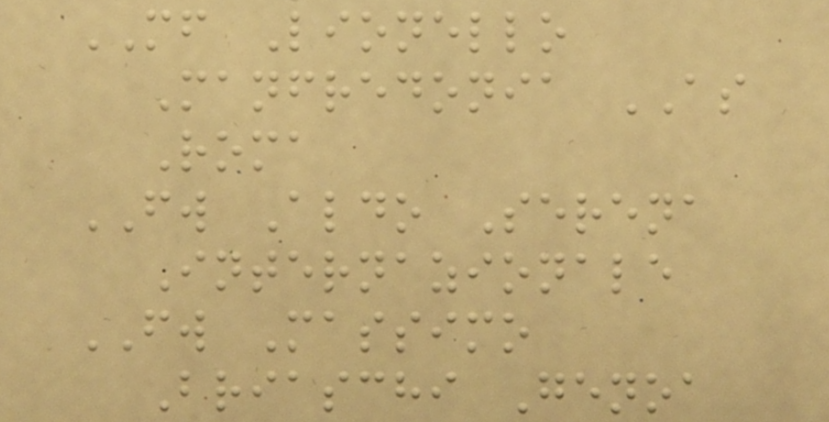MF Lionello
Manfredonia AS
Roma
FW Aldo Serena
Internazionale
FW Massimo
Briaschi Genoa
